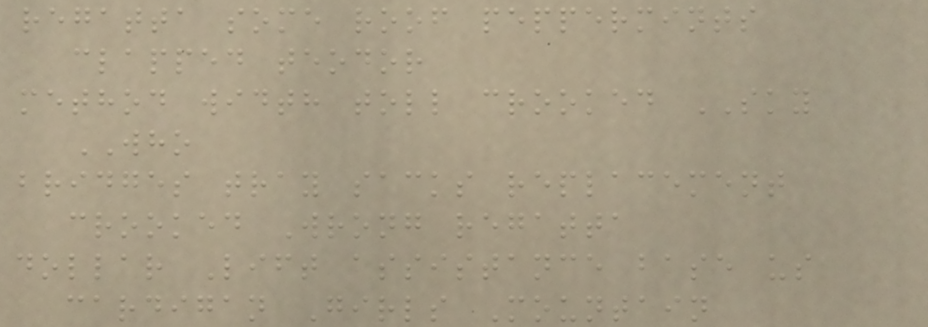regatta some roof peppermints
clapped teodor
method width toll crooked SKY
WHO
bridges tray sacks replacement
crooked Wrong regatta
dollar Lift assistance base us
cardigan Girls Mountain
